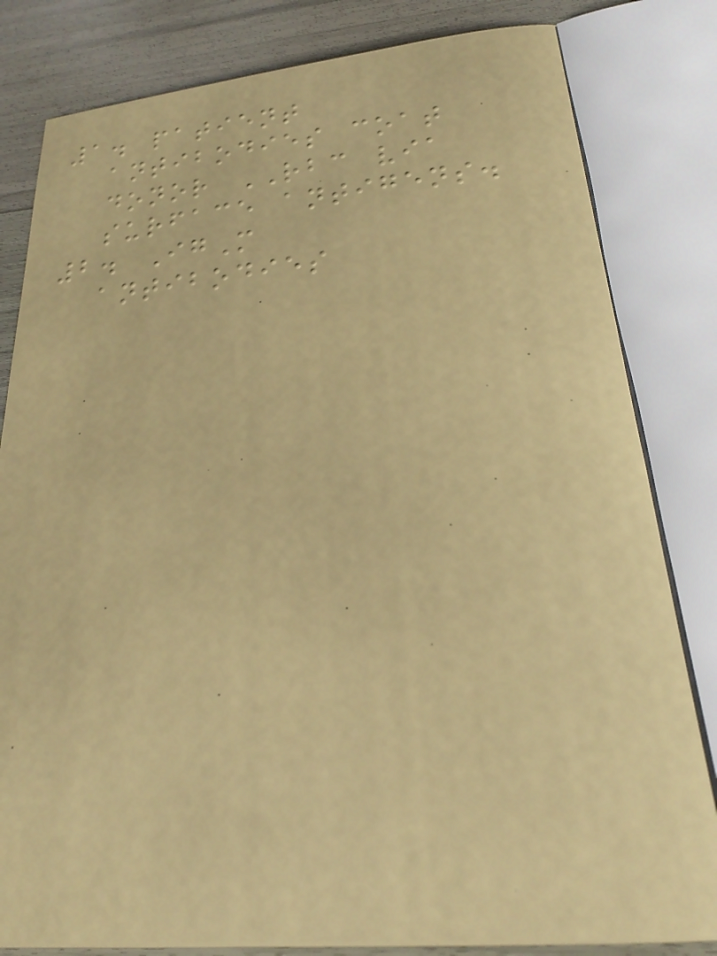1. patient
antibodies coat
donor RBC via
surface antigens.
2. IgM
antibodies
